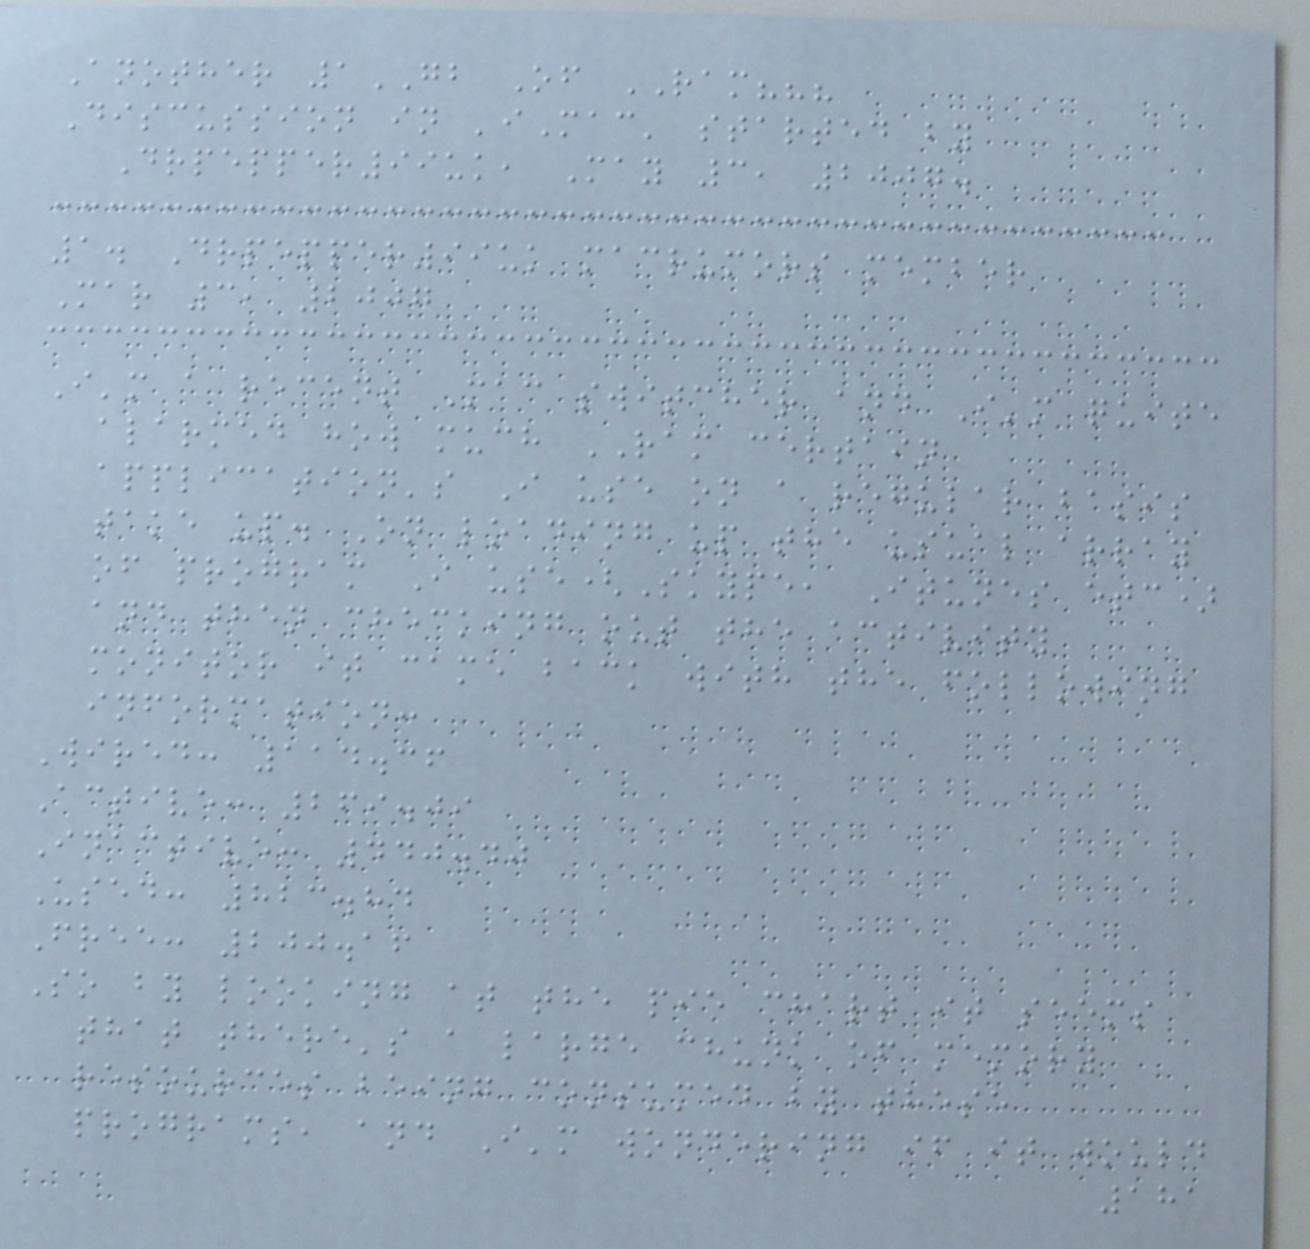Another 1GB Of RAM???
Discussion in 'iMac' started by
Drpepper99uk, May 3, 2007.
1. Drpepper99uk macrumors member
Mar 3, 2007
I'm a recent Mac switcher and I'm quite
alarmed how much RAM certain
application's I use on a regular basis
take up. On loading up the usual array
of program I use(Skype, Itunes etc)
and then checking out the activity
monitor it came back with the following
information:
Wired: 114.36
Active: 269.09
Inactive: 440.40
Used: 823.84
Free: 200.16
So by looking at the pie chart it seems
that there's a large chunk of memory
resources being consumed by these
programs, and I'm wondering if it would
181
